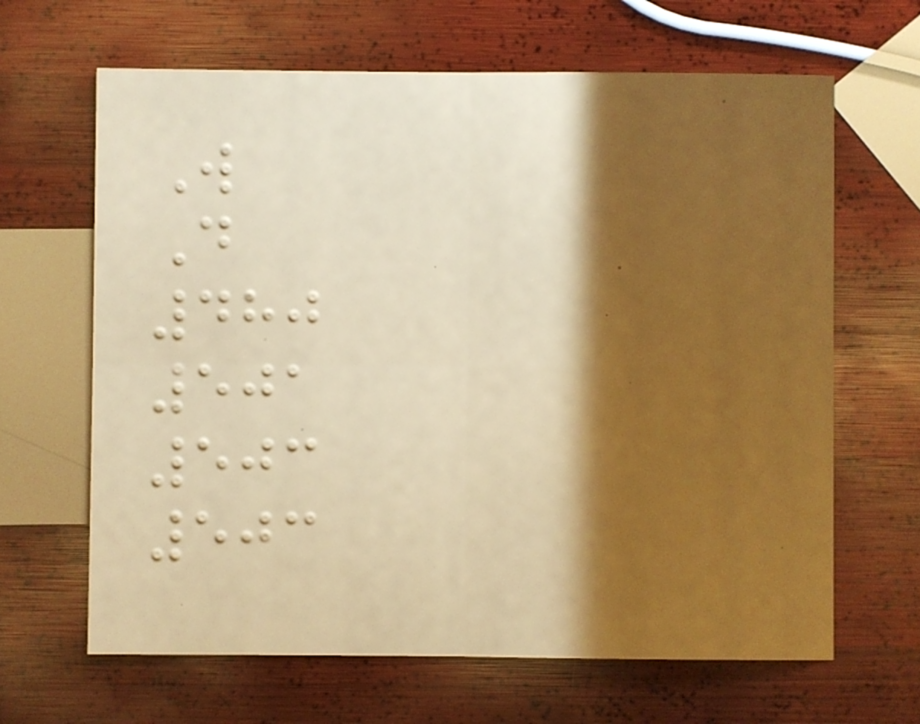W
D
480
501
503
503
